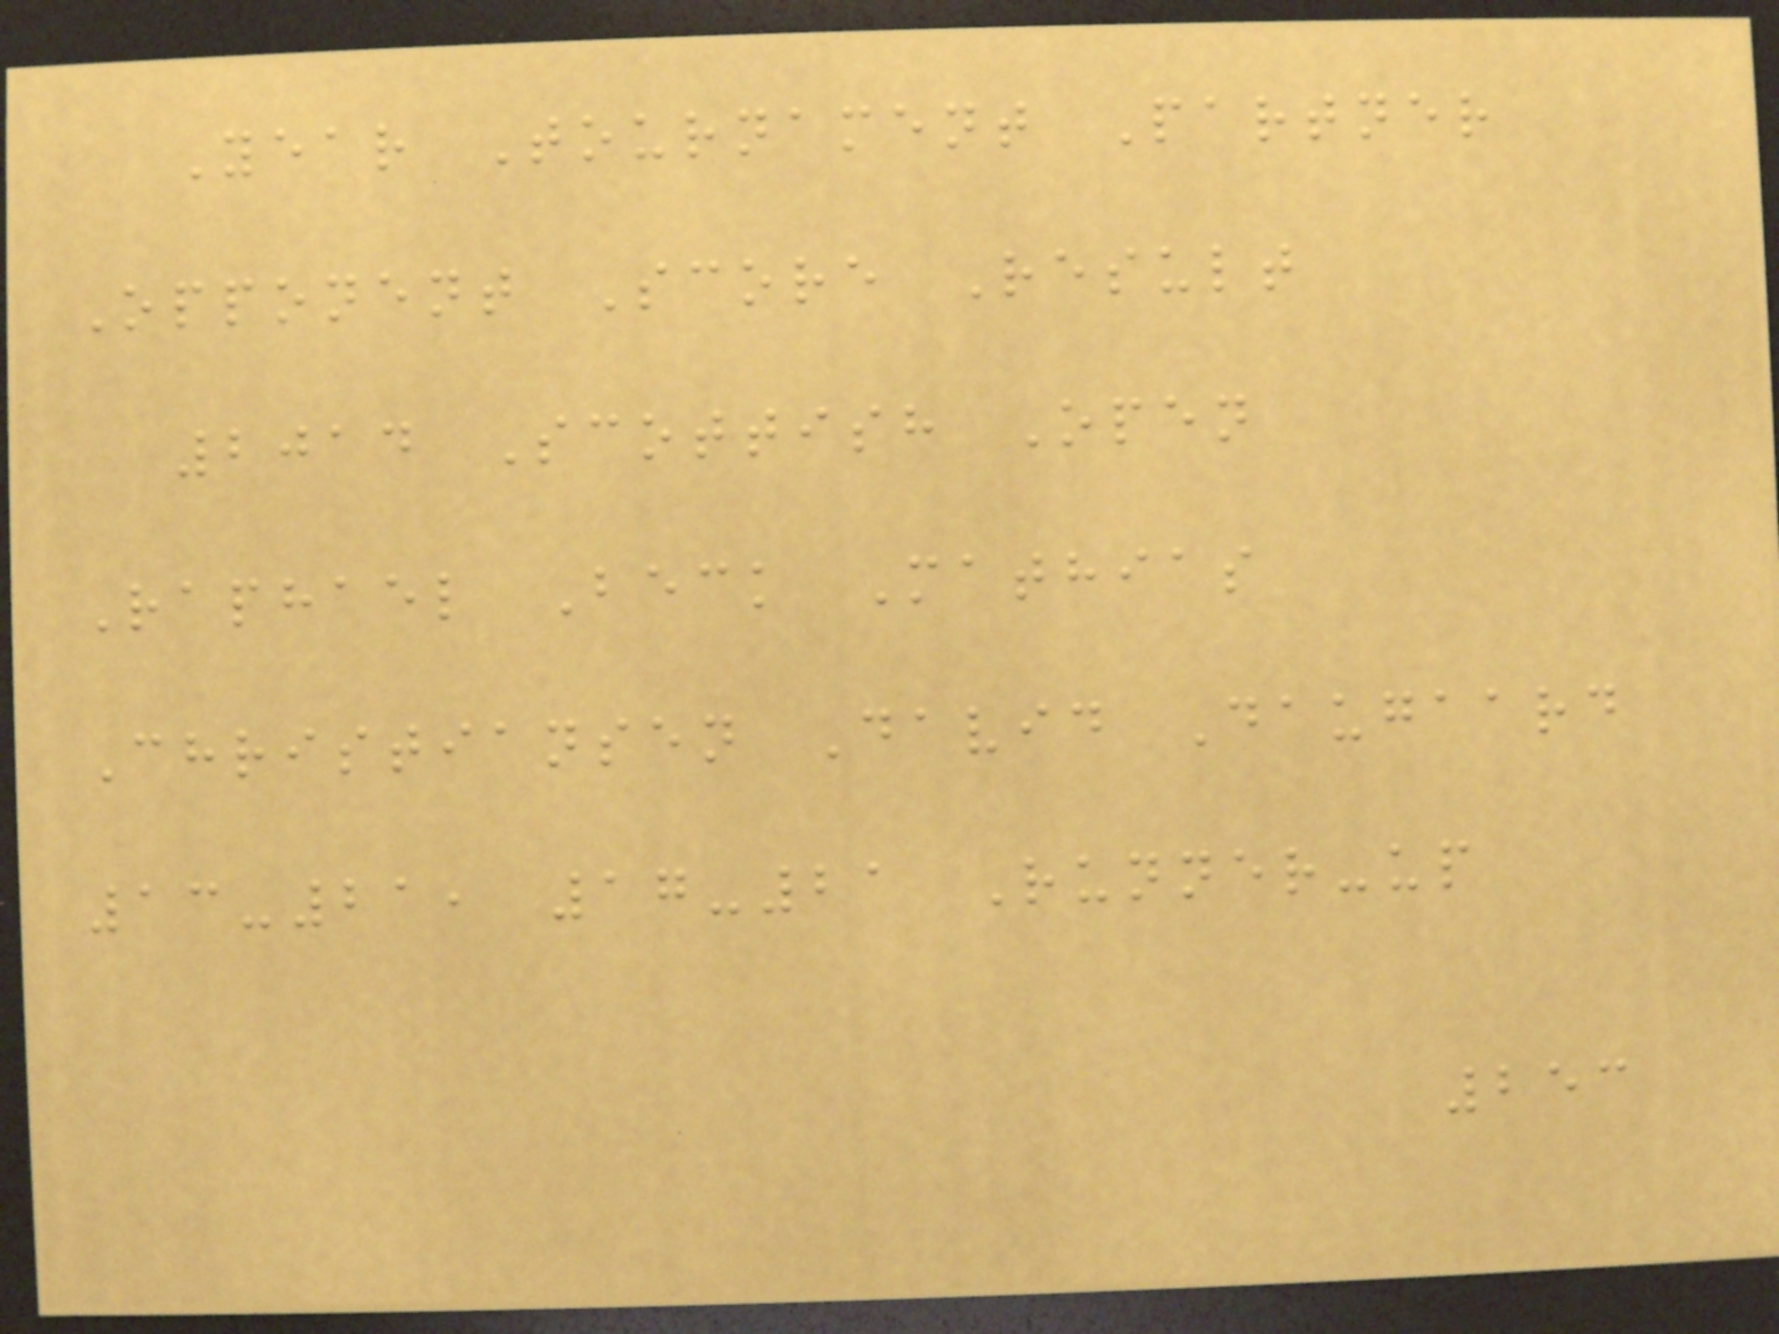Year Tournament Partner
Opponent Score Result
2014 Scottish Open
Raphael Beck Mathias
Christiansen David Daugaard
13-21, 17-21 Runner-up
253
